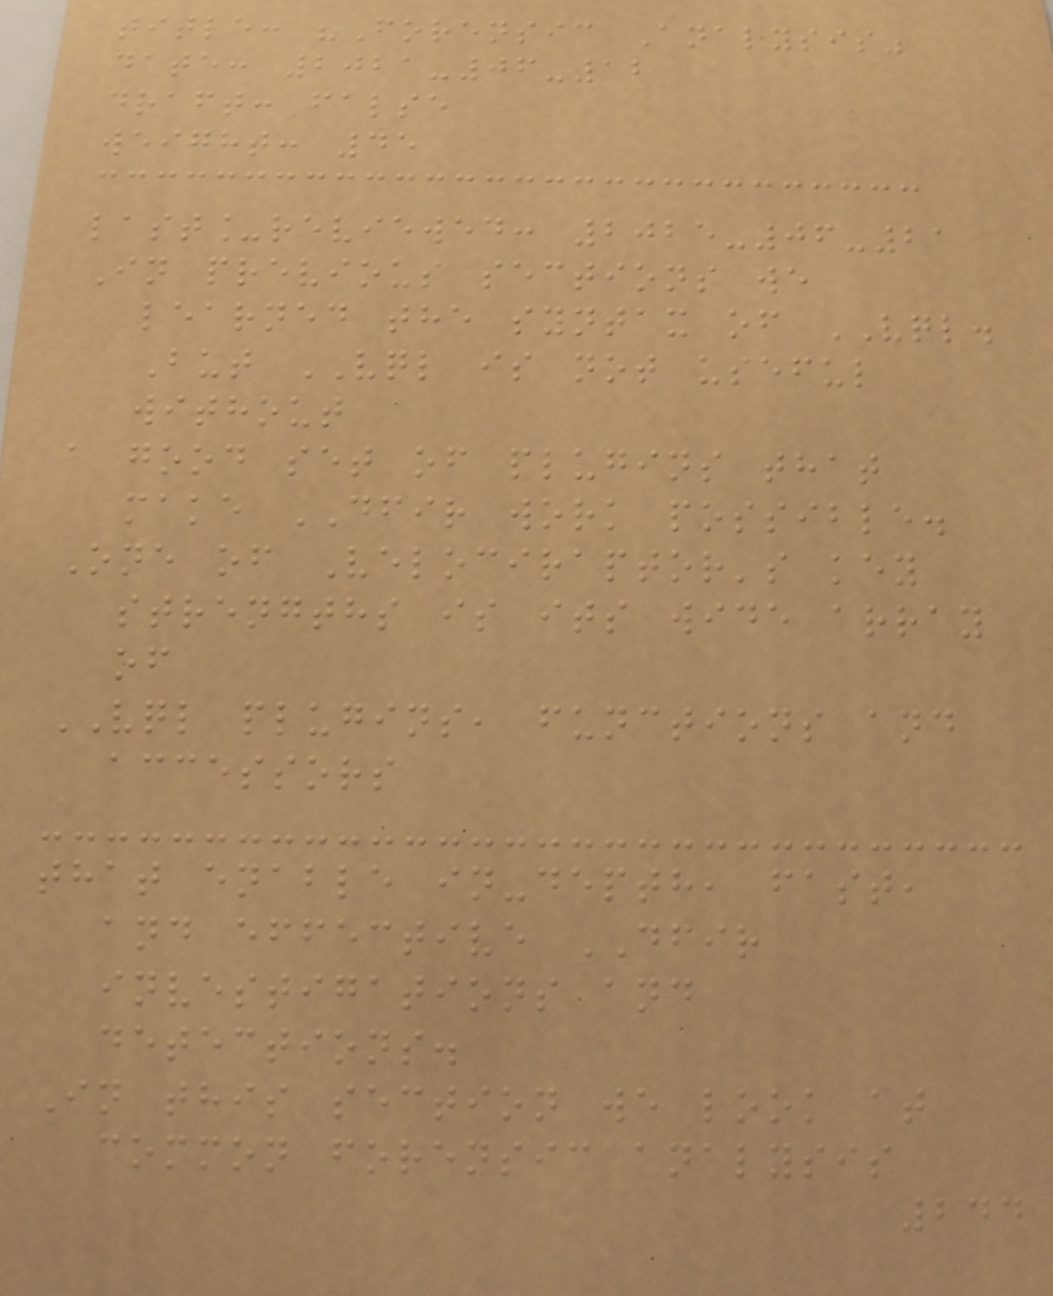title: "Forensic Analysis"
date: 2021-06-12
draft: false
weight: 45
last_reviewed: 2025-06-21
In previous sections we
learned the syntax of VQL.
But VQL is not useful
without
a good set of plugins that
make DFIR work possible.
One of Velociraptor's key
strengths is its wide array
of
VQL plugins, functions and
accessors
that enable in-depth, fast,
and effective DFIR
investigations and
detections.
In this section we look at
common forensic analysis
244
